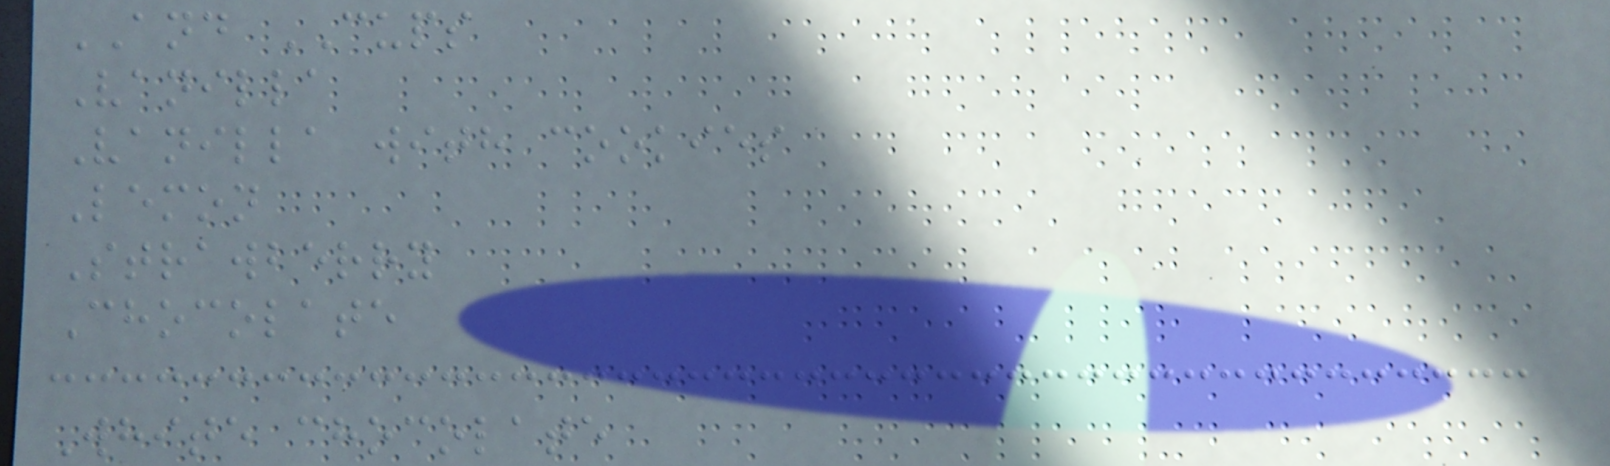AND CUPS
Vanilla
Vanilla with cookies
Lemon
Strawberry
Chocolate
White chocolate
